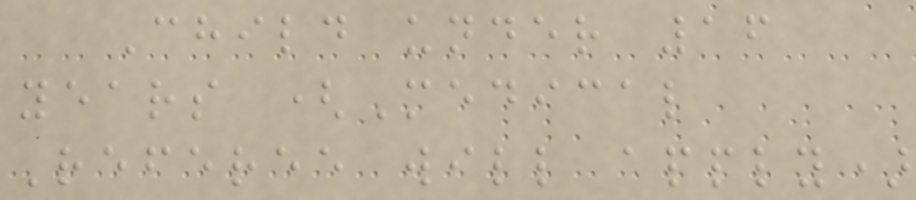Child under 16
years (Medical
Referee will apply)
